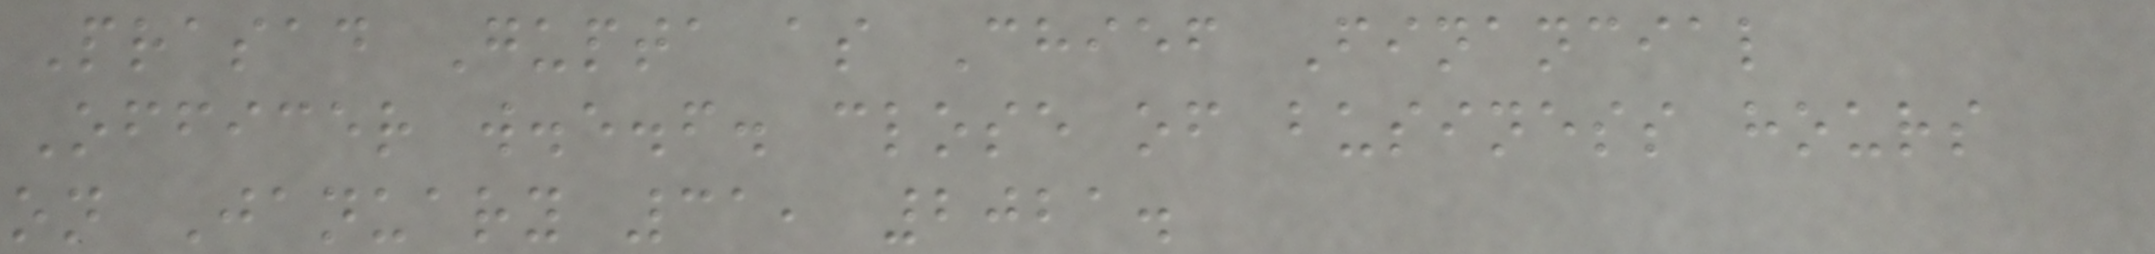Prasad Gupta as Chief Financial
Officer w.e.f. close of business hours
on January 31, 2021.
